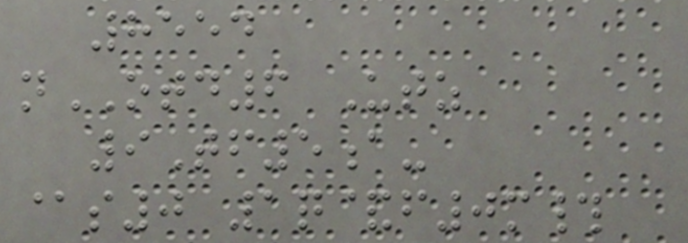8554
nOTD6 Utz
9Tf5a-
@s0 1q&f0m#
